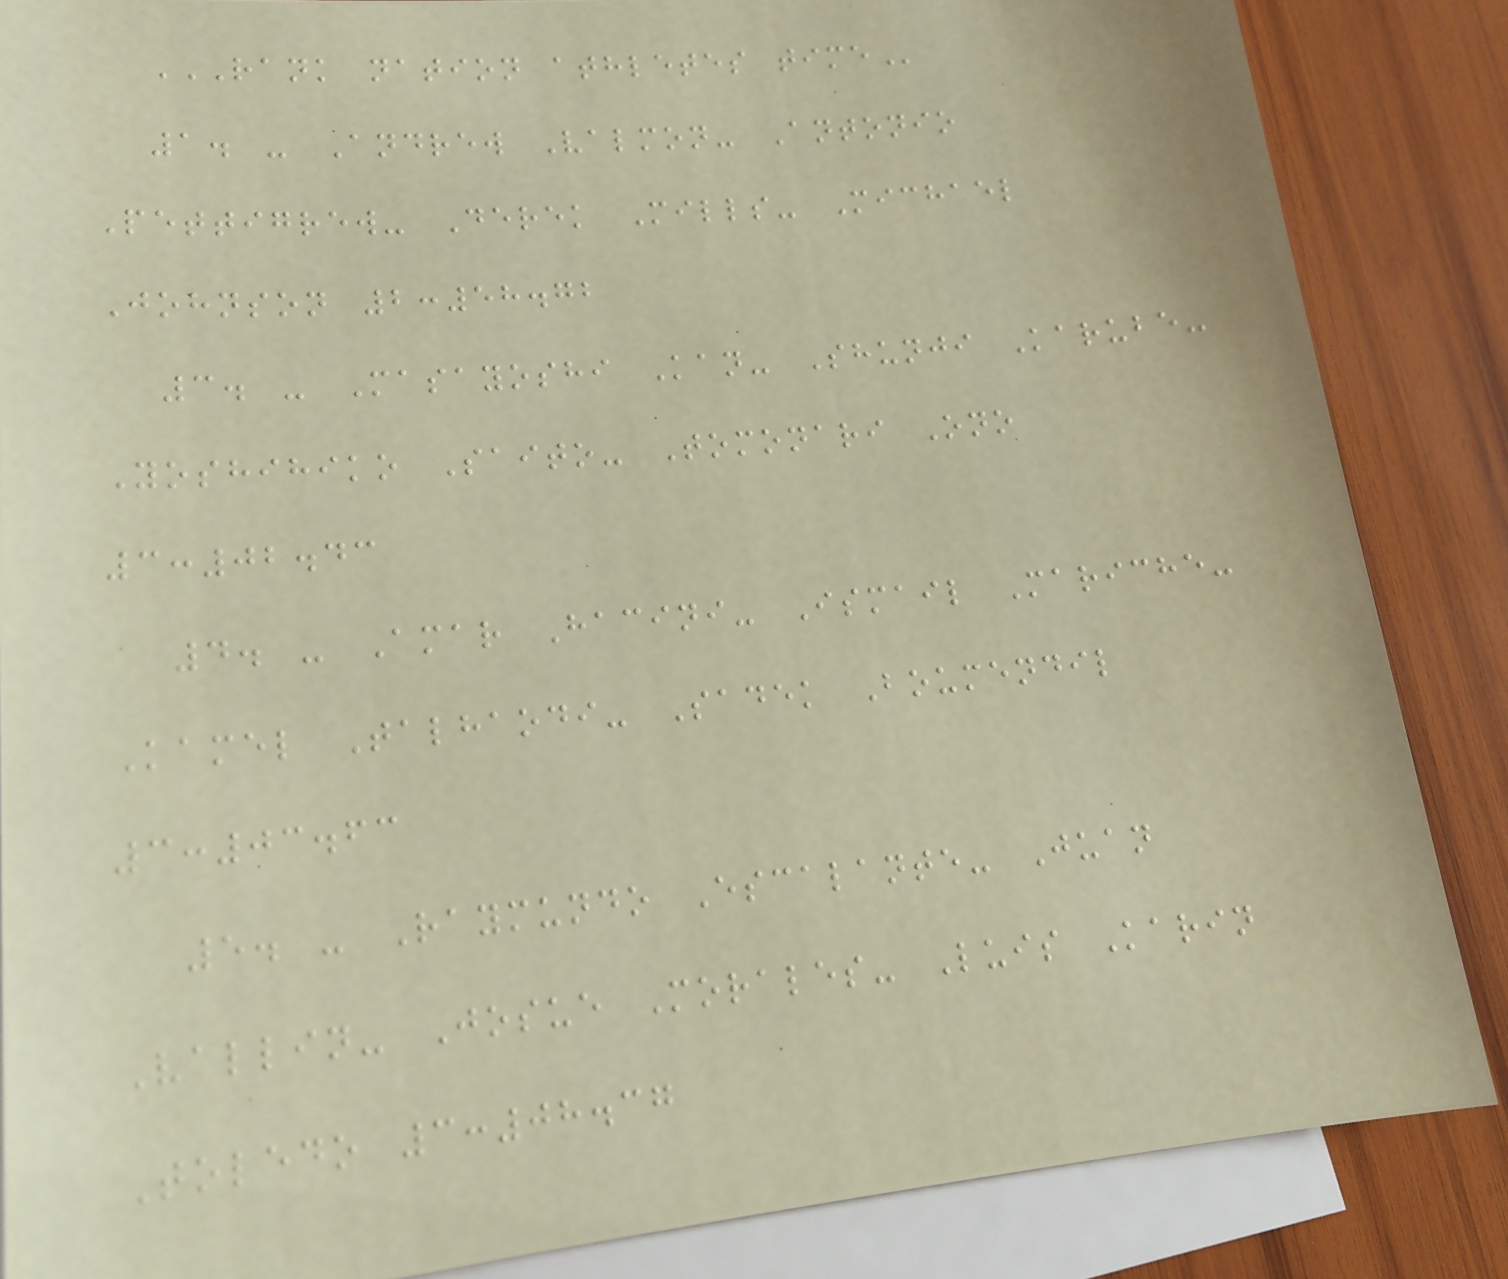RANK NATION ATHLETES TIME
1. - Andrew Valmon- Antonio
Pettigrew- Derek Mills- Michael
Johnson 2:58.72
3. - Masayoshi Kan- Shunji Karube-
Yoshihiko Saito- Tomonari Ono
3:02.43
4. - Amar Hacini- Ismail Mariche-
Kamel Talhaodi- Sadek Boumendil
3:03.63
5. - Raymundo Escalante- Juan
Vallin- Josue Morales- Luis Karin
Toledo 3:08.37
